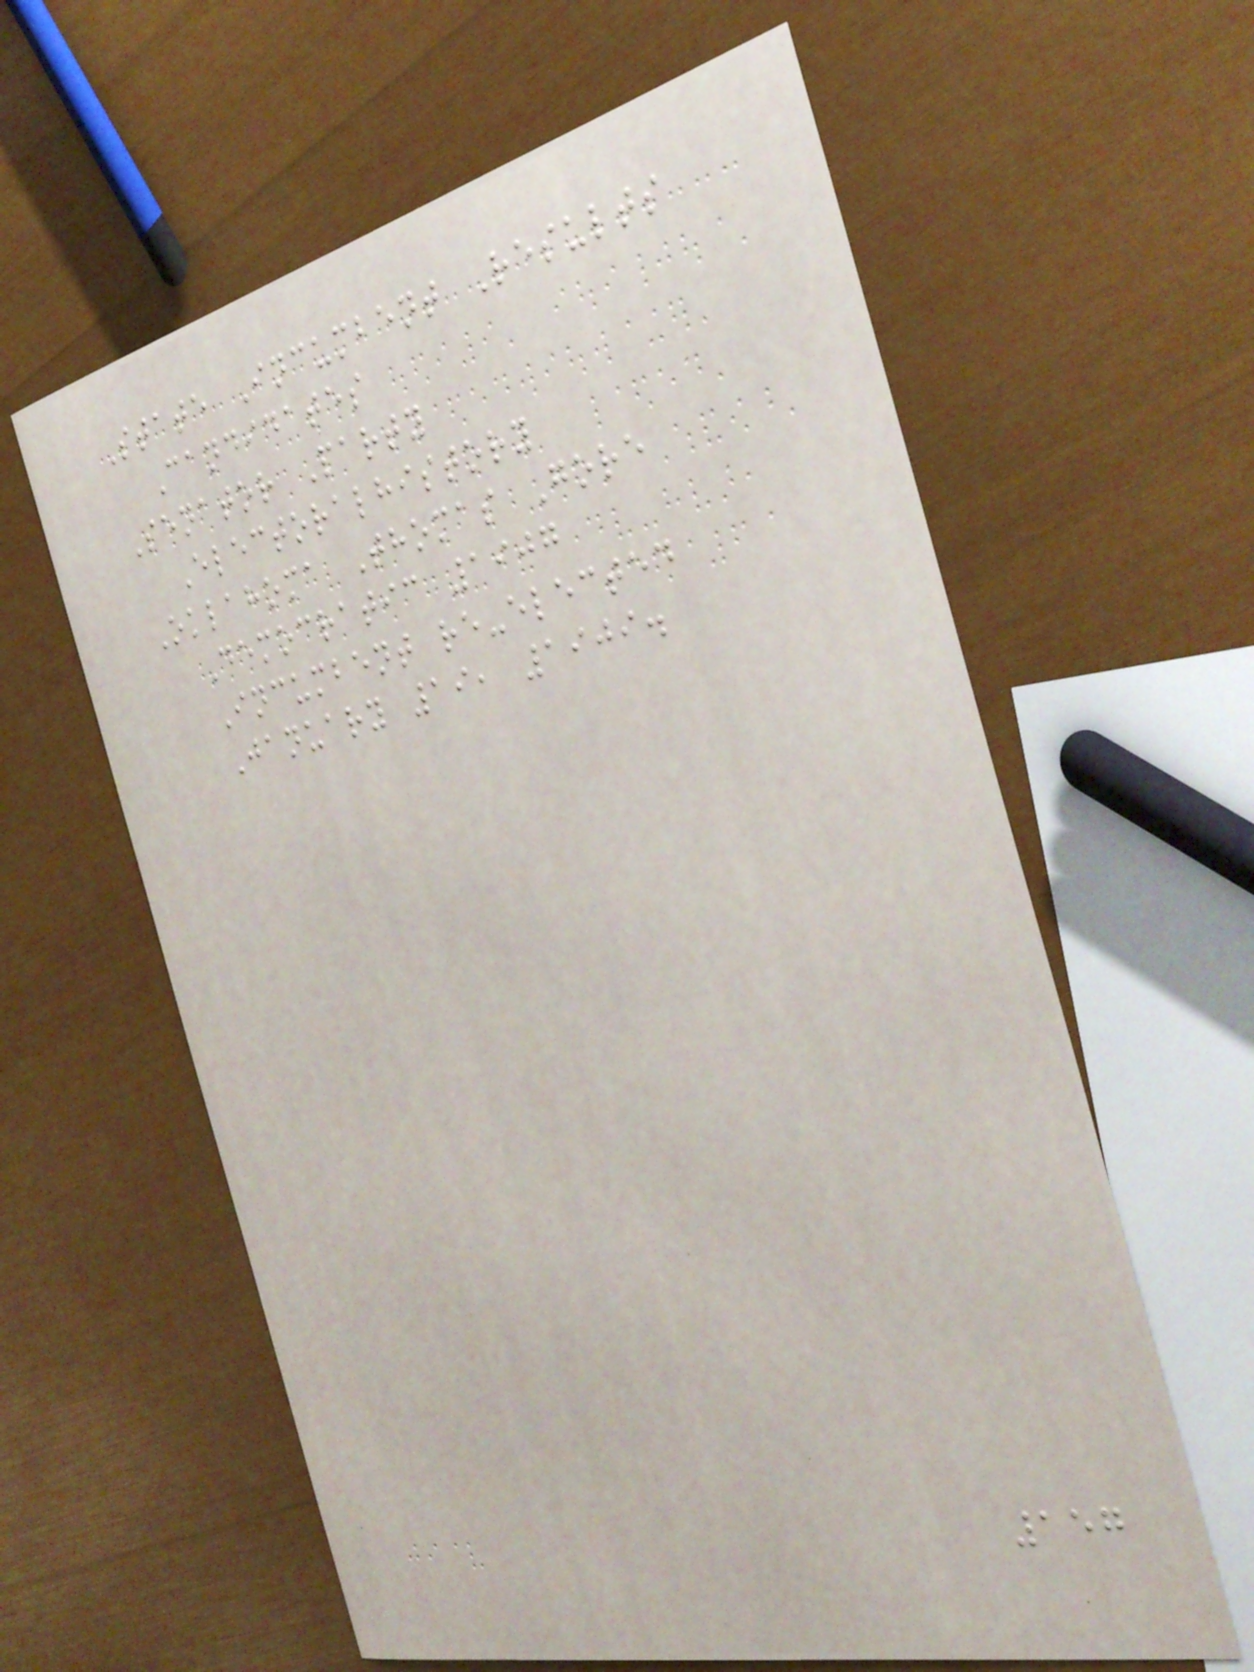State Incumbent Results
Candidates
Senator Party
Electoralhistory
Oklahoma Thomas Gore
Democratic 1907
Incumbent re-elected
January 19, 1909.
157
